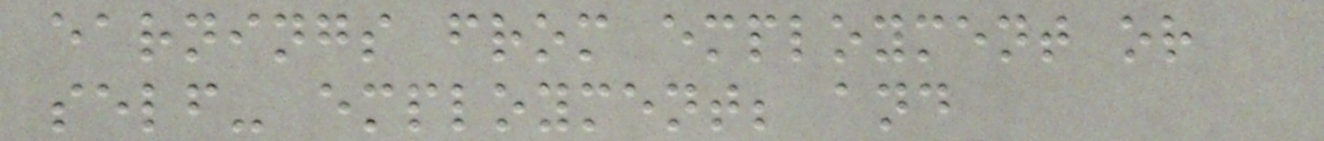earnings from employment or
self- employment; and
